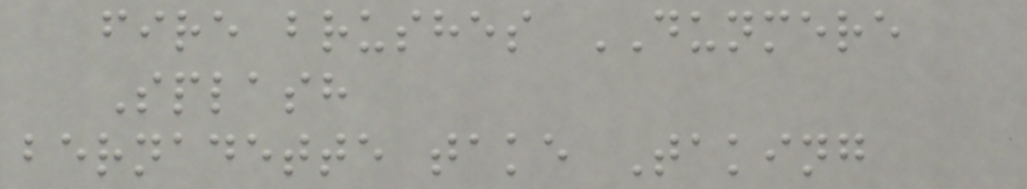fire brushes DUNMERE
Splash
bernadette take Taking
